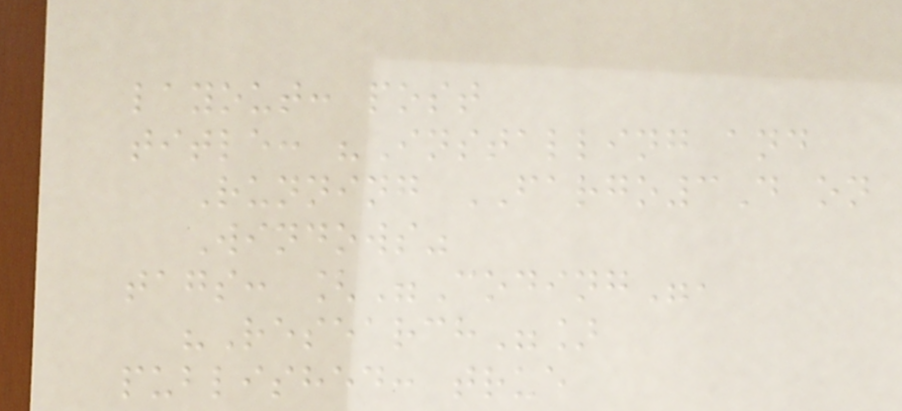layout: post
title: "Installing and
Running FARGO3D on
Windows"
tags: ["Coding",
"Research"]
published: true
